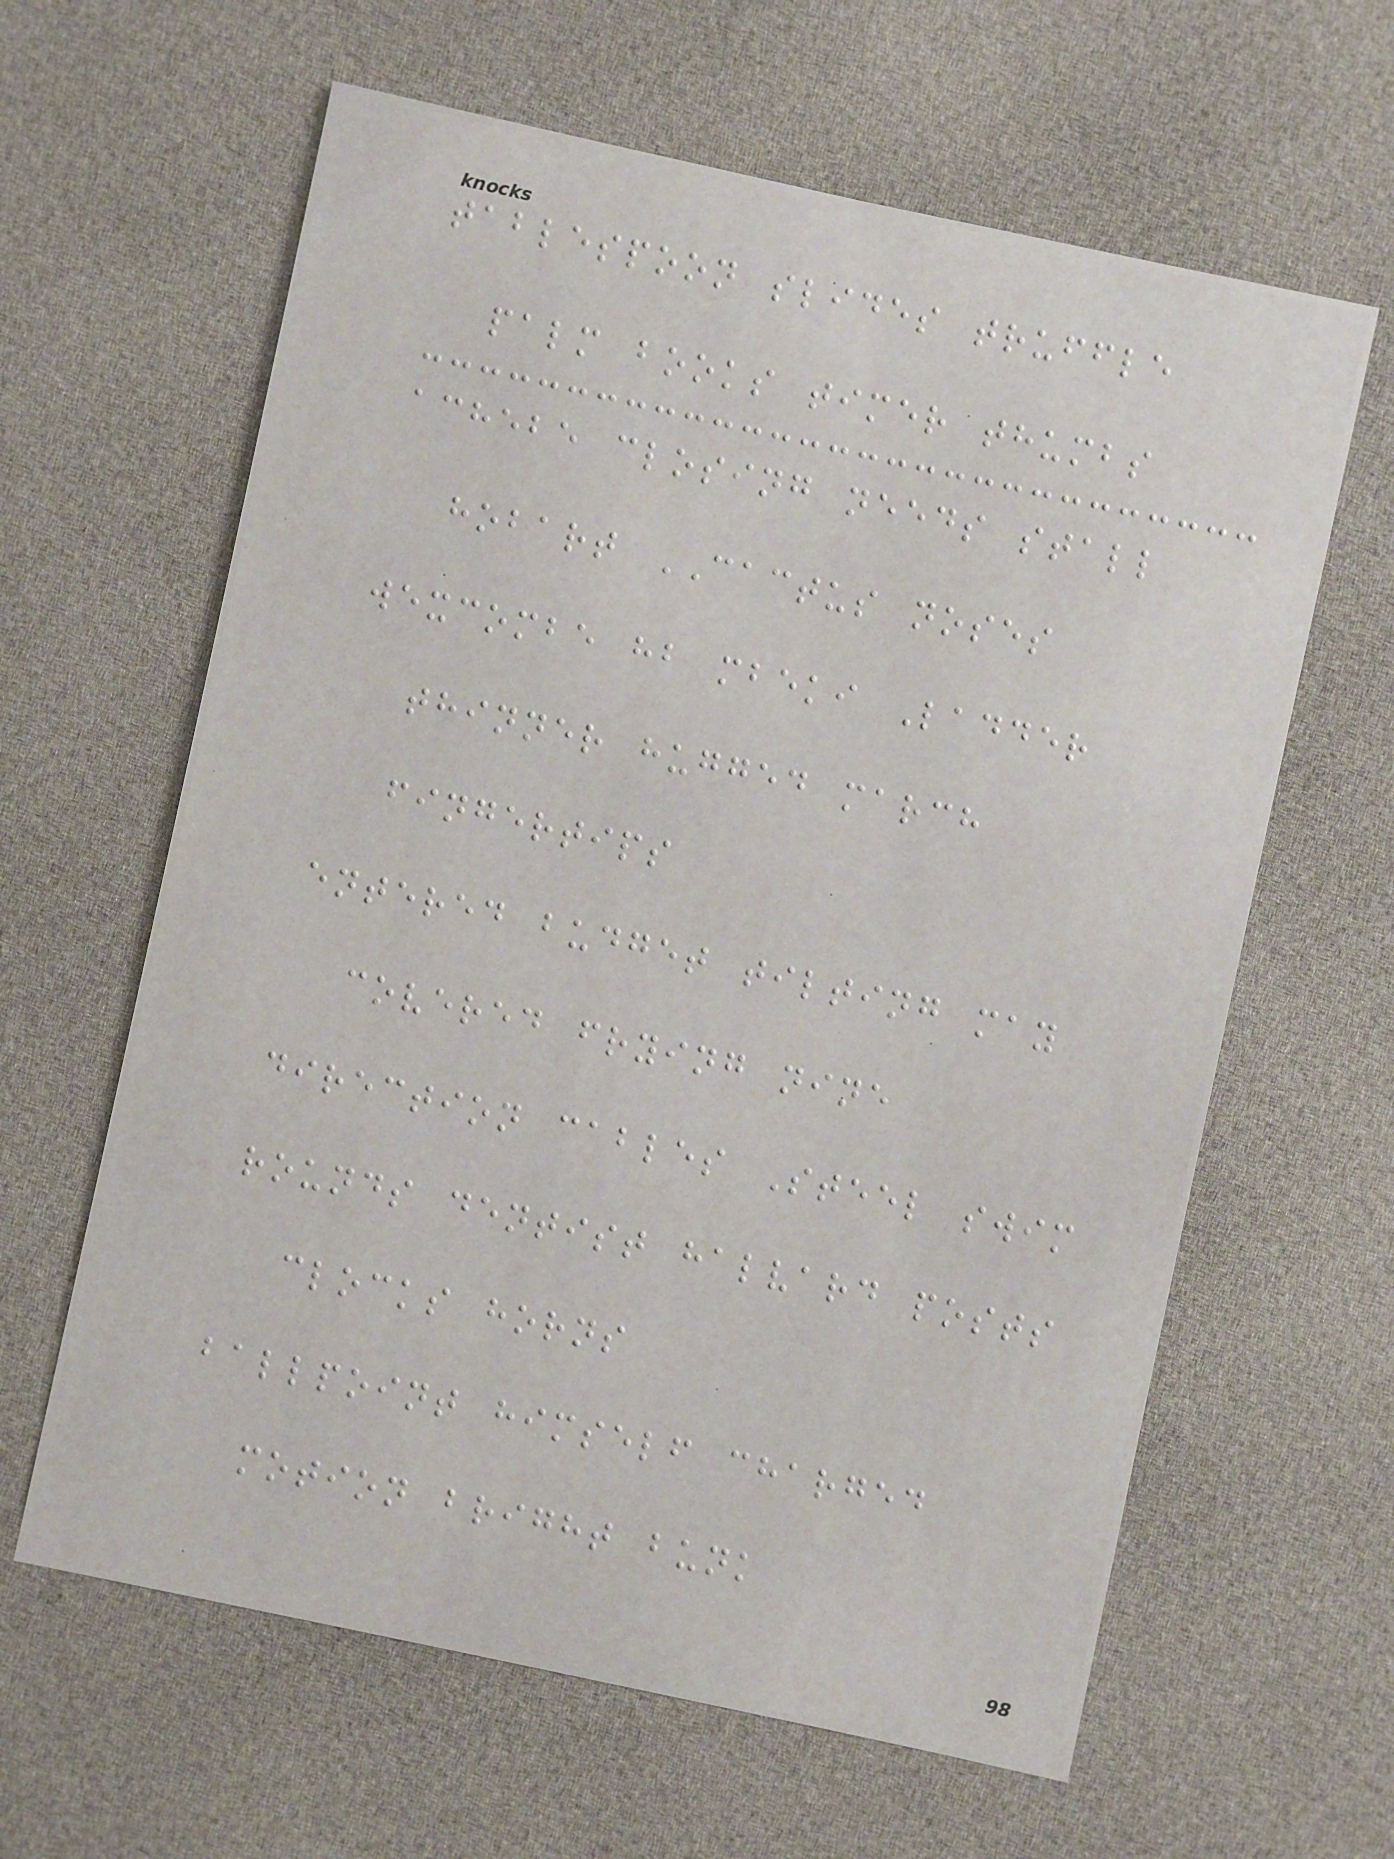tablespoon slides truffle
palm books timer thumbs
achebe closing needs stall
hobart CACTUS noses
wexcombe hb mbeki Ladder
thinner hugged march
fingertips
entered budget tilting may
covered frying nine
direction cables Steel swim
rounds dentist halvard posts
clocks horns
ballpoint himself charged
motion bright bunk
